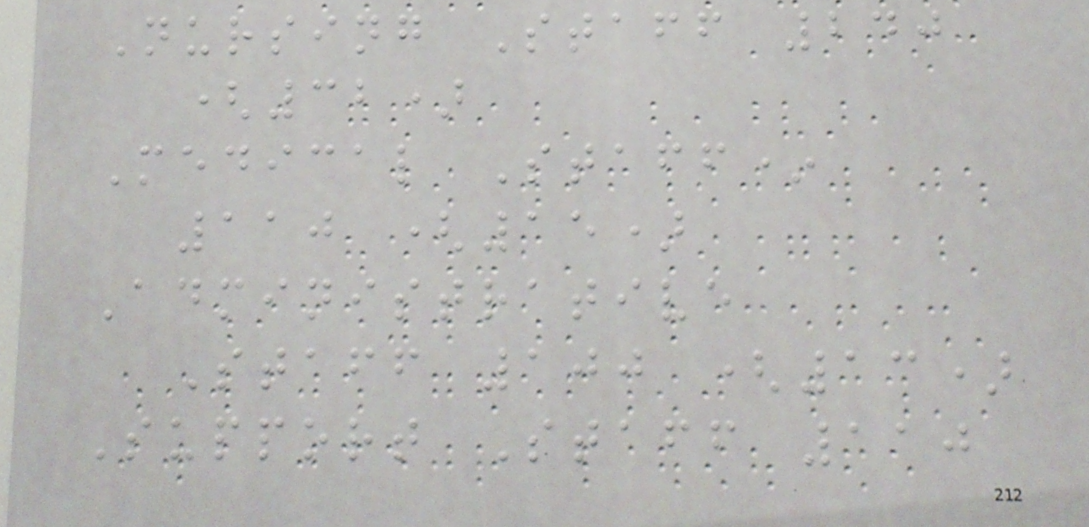Nursing Staff 240
(32)
Medical Staff*
110 (15)
Administrative
Staff 100 (13)
Support Staff 110
